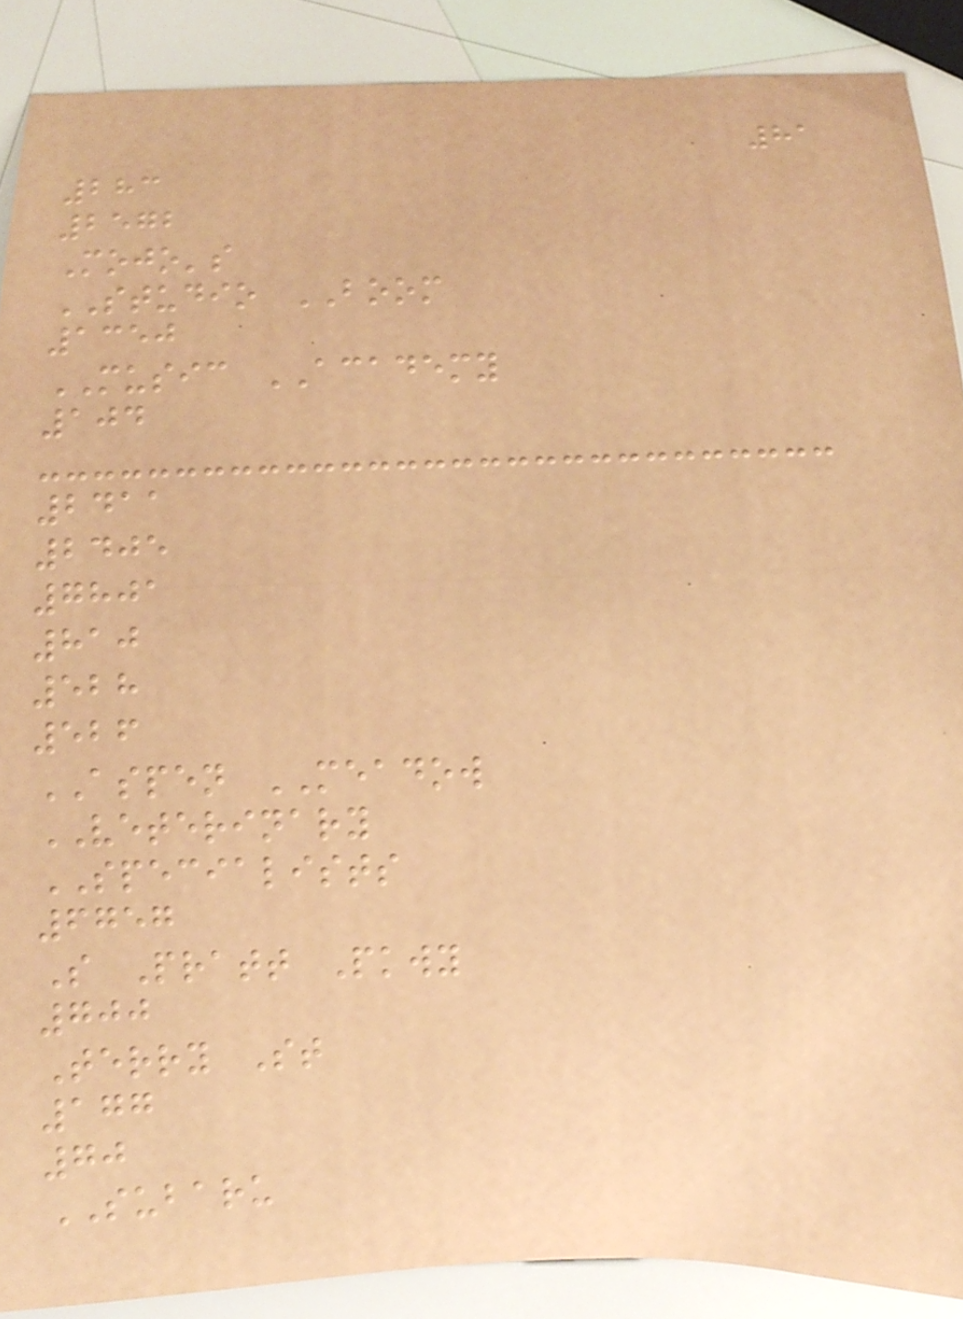81
283
2572
Mojo's
STUDIO BOOM
1350
MUSIC ACADEMY
104
2411
2405
7801
810
528
526
ASPEN MEADOW
VETERINARY
SPECIALISTS
6757
S Pratt Pkwy
700
Terry St
177
70
SUBARU
